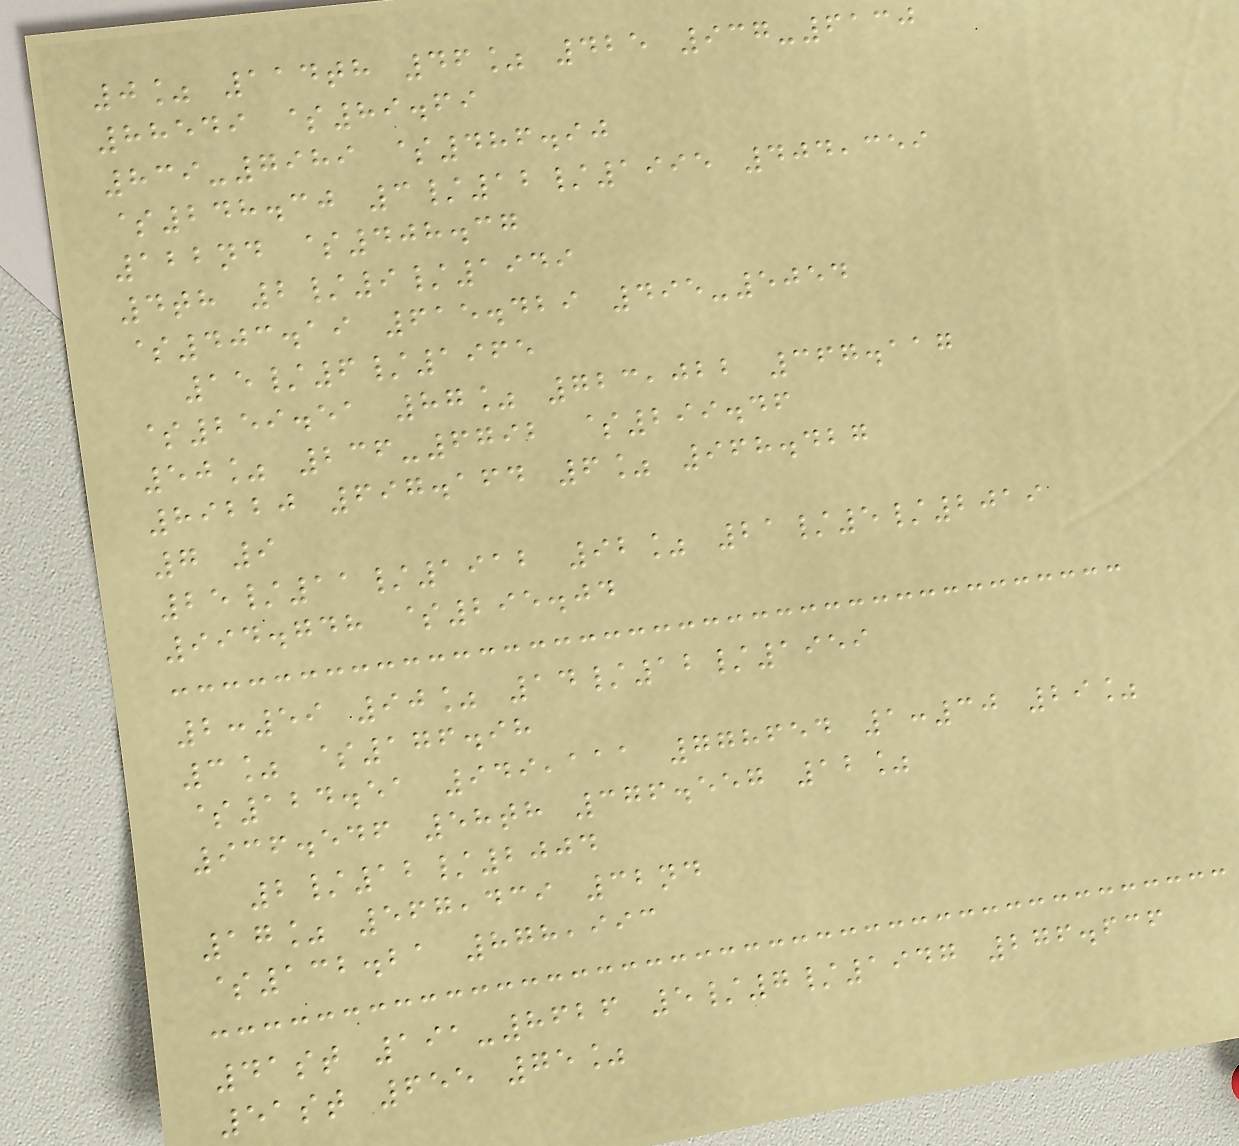0% 114th 46% 425 937-6130
88549 $89.69
839-7989 $486.90
$248.30 3/12/1995 404,359
122nd $408.37
4th 2/9/1949
$403.19 615.429 495-5054
15/6/1965
$259.51 87% 723,022 367.117
50% 236-6792 $299.46
89220 697.164 6% 968.427
7 9
25/11/1912 92% 21/5/2019
994.748 $295.04
2:59 90% 14/12/1959
3% $176.98
$124.51 949,111 778654 1:30 29%
936.546 58th 376.557 12%
2/12/2004
17% 567,439 32nd
$132.21 878,993
41st 191-8626 5/7/1947 276.636
51st 655 75%
